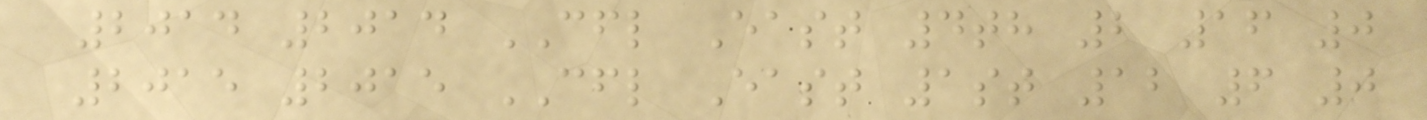2014 2014 CFL East 4th 2 16 0
2015 2015 CFL East 1st 12 6 0
